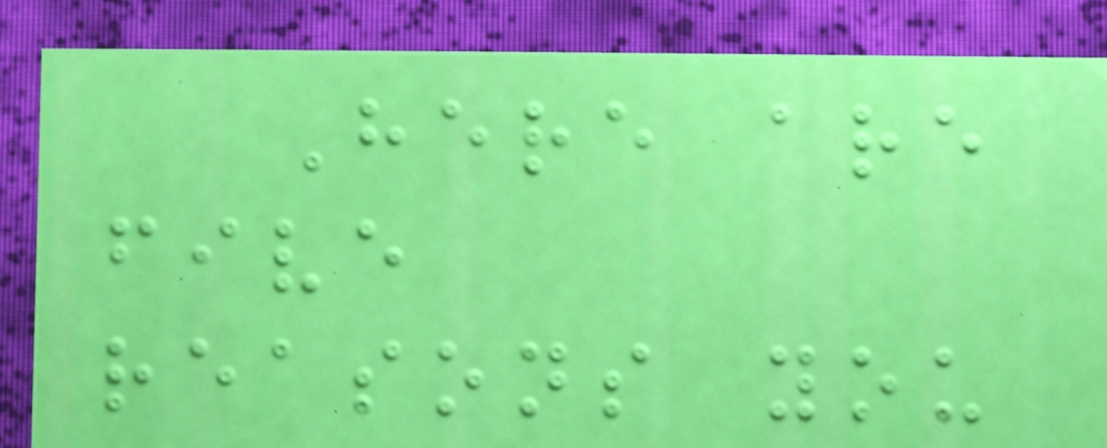Here are
five
reasons you
